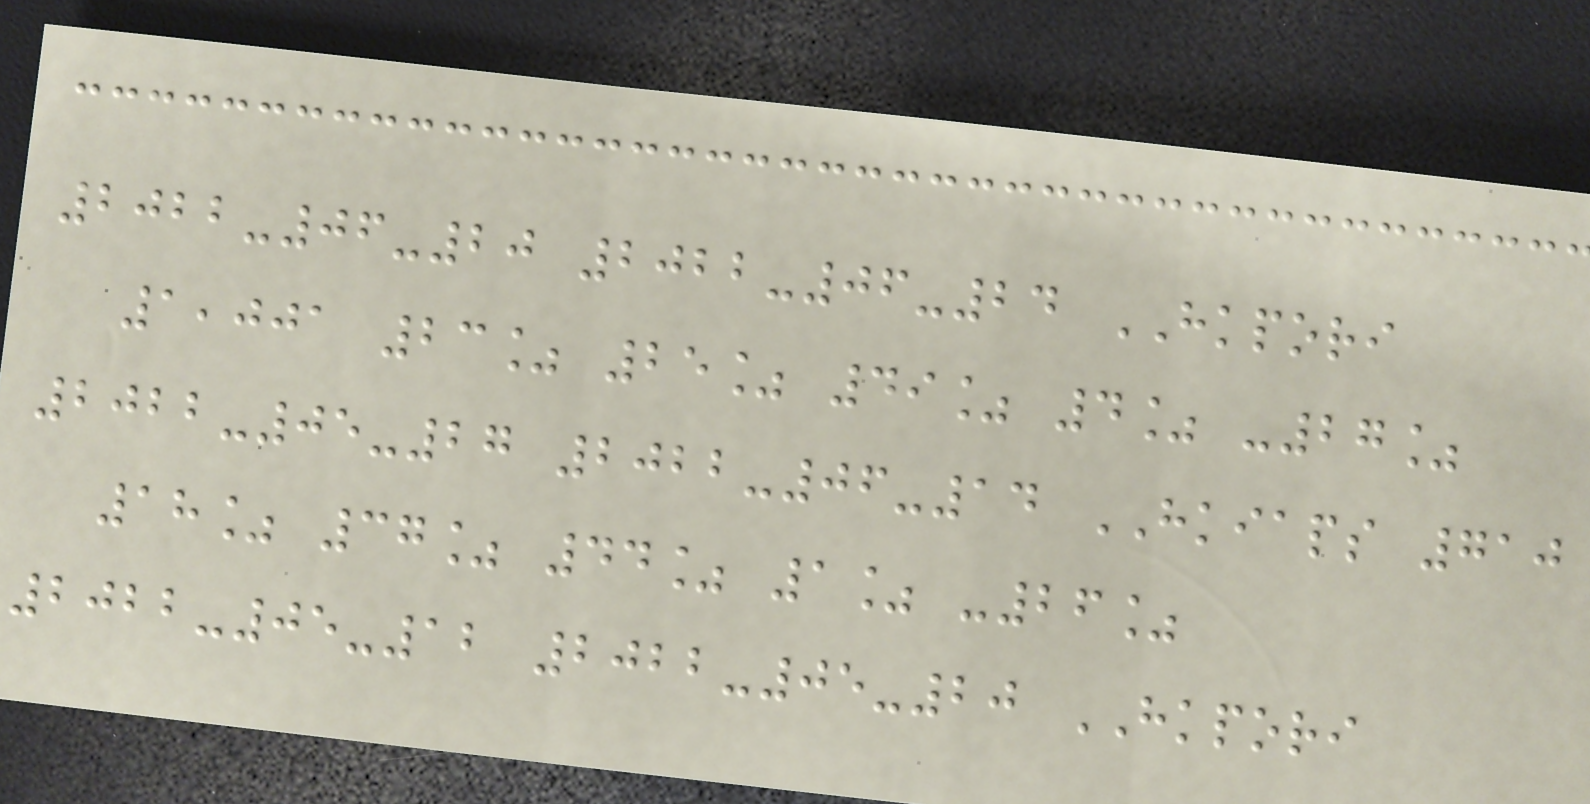2022-06-20 2022-06-24 HKPORI
1,001 23% 25% 49% 4% -27%
2022-05-27 2022-06-14 HKIAPS 710
18% 37% 44% 1% -26%
2022-05-12 2022-05-20 HKPORI
